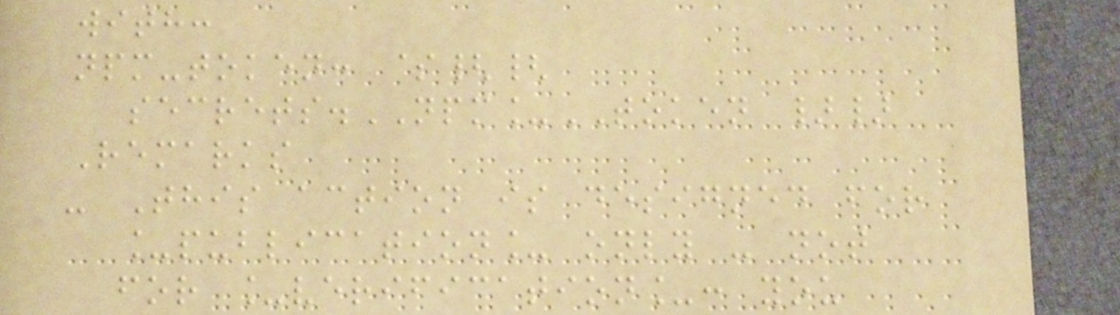with:
npm-token: ${{
secrets.NPM_TOKEN }}
Remarks
- This action is designed for
_publication_ only - not
for _verification_: you
